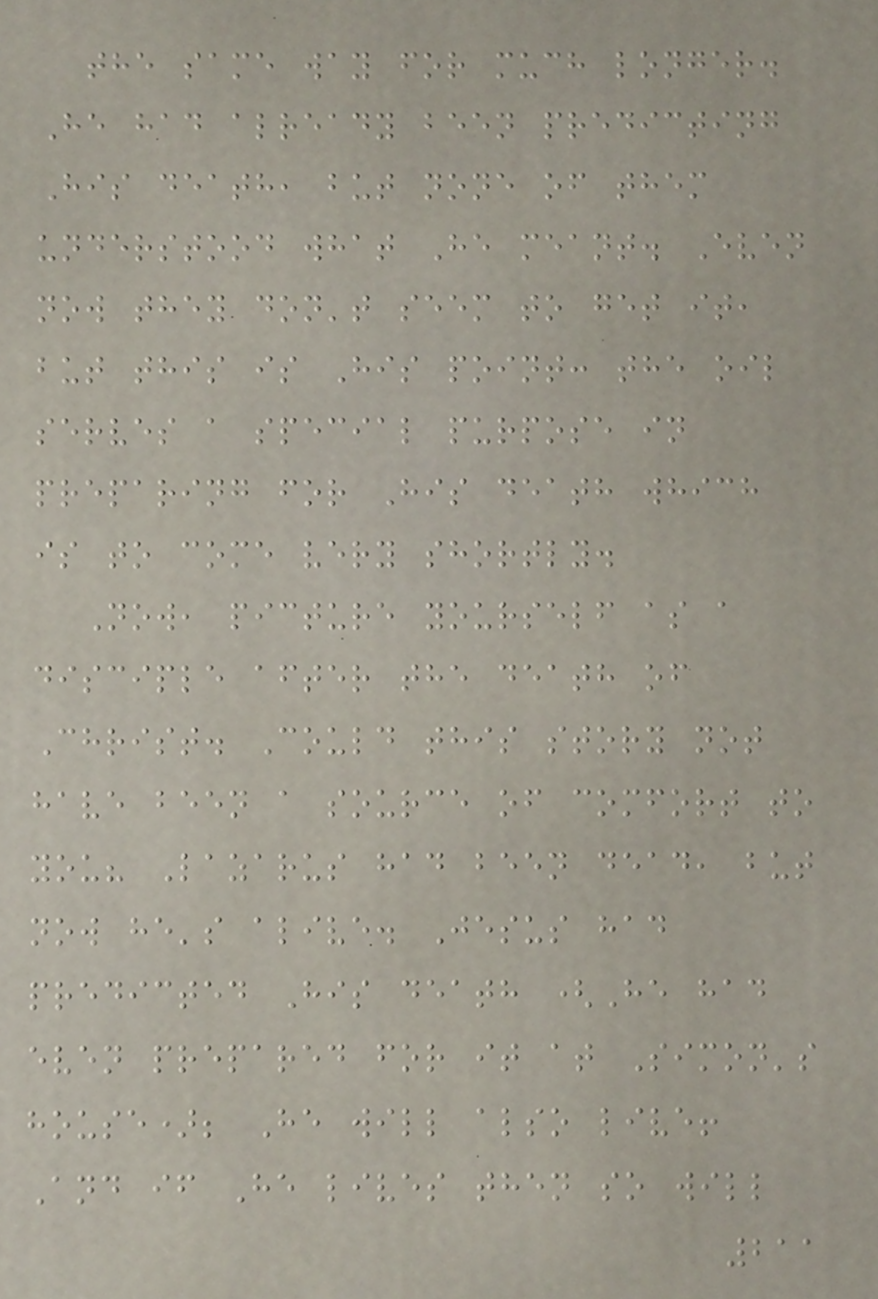the same way for much longer.
He had already been predicting
His death, but none of them
understood what He meant. Even
now they don't seem to get it,
but this is His point: the oil
serves a special purpose in
preparing for His death which
is to come very shortly.
Now, picture yourself as a
disciple after the death of
Christ. Could this story not
have been a source of comfort to
you? Lazarus had been dead, but
now he's alive. Jesus had
predicted His death (He had
even prepared for it at Simon's
house); He will also live!
And if He lives then so will
211
